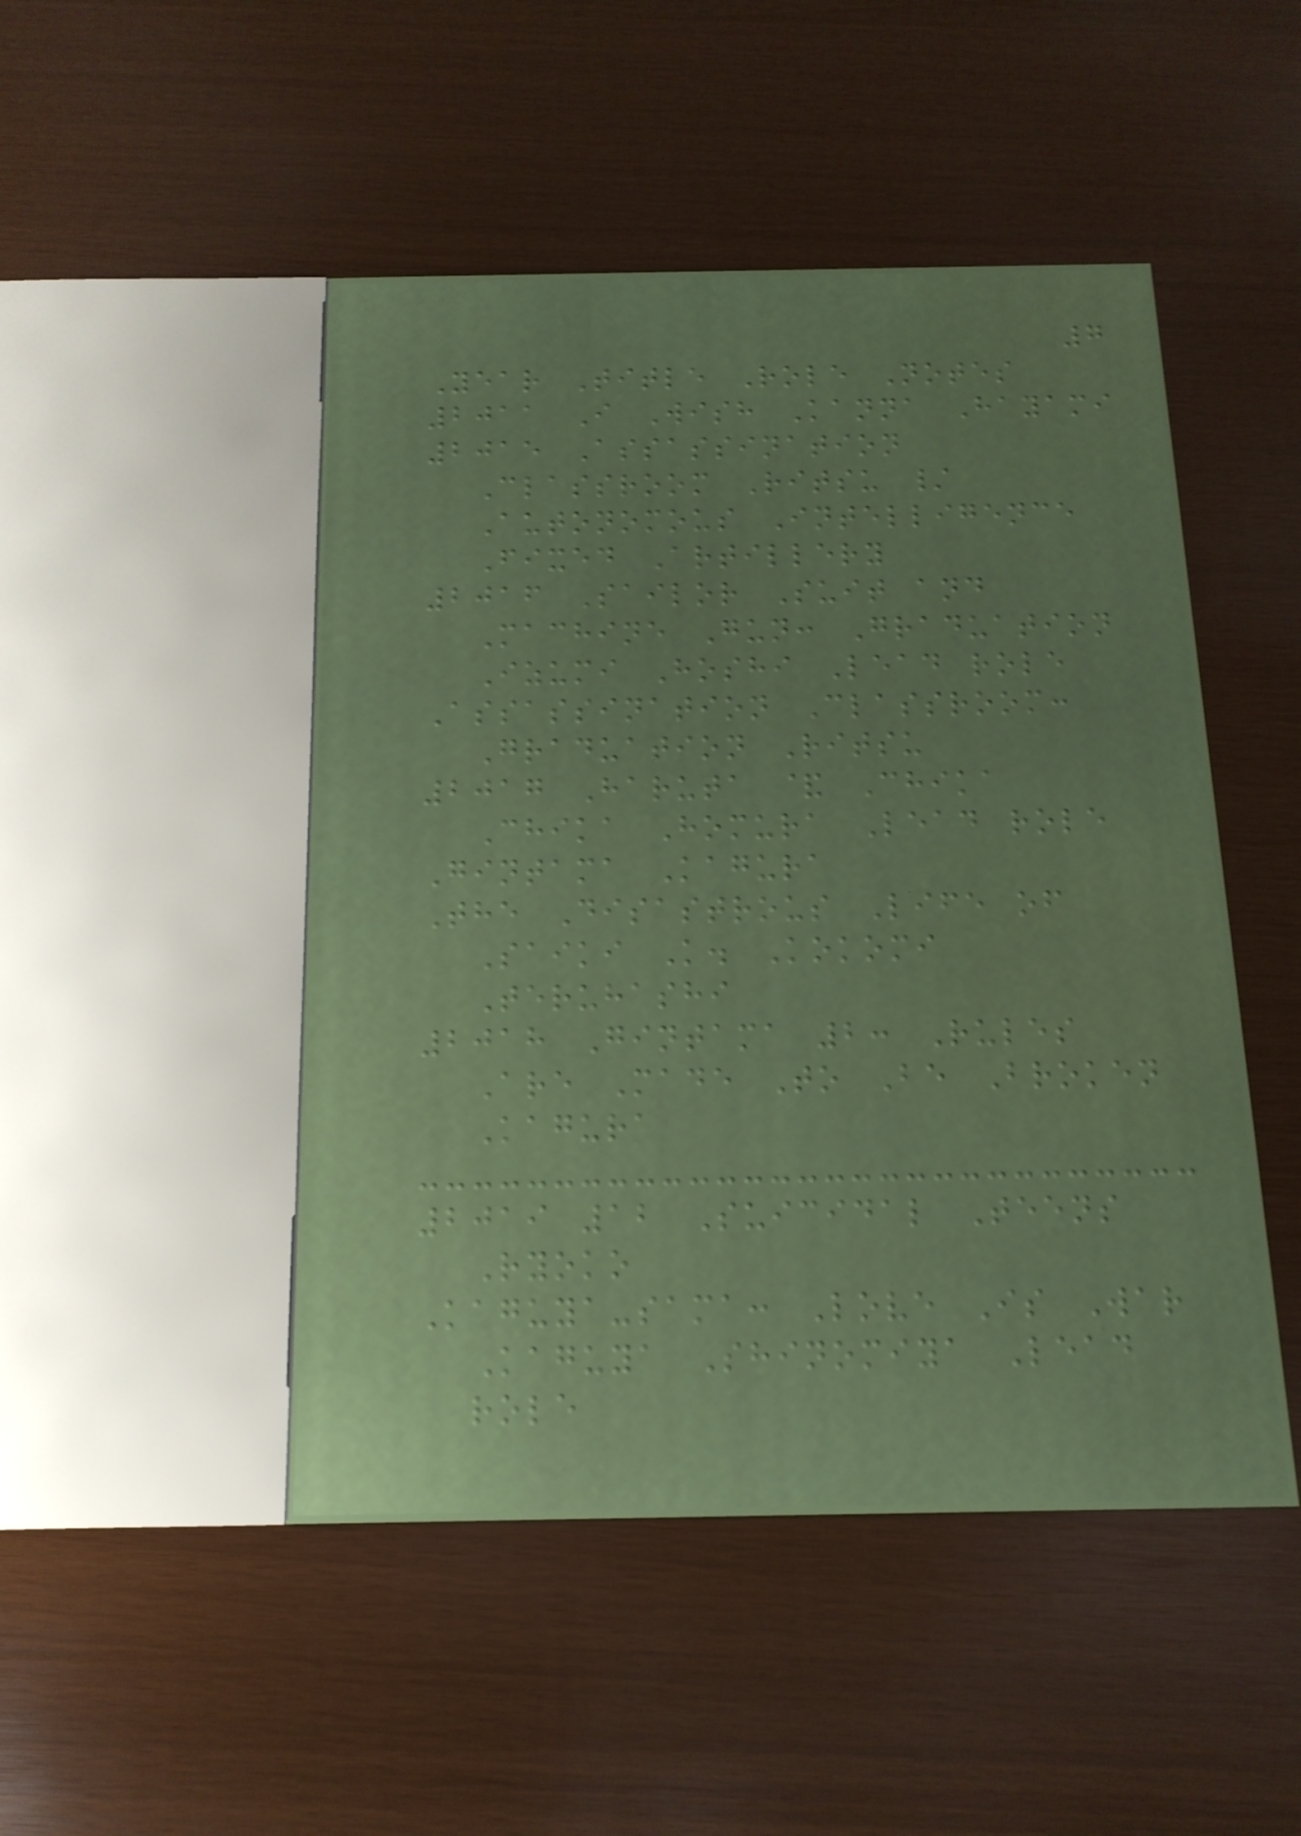7
Year Title Role Notes
2011 I Wish Kanna Hayami
2015 Assassination
Classroom Ritsu /
Autonomous Intelligence
Fixed Artillery
2016 Sailor Suit and
Machine Gun: Graduation
Izumi Hoshi Lead role
Assassination Classroom:
Graduation Ritsu
2017 Haruta & Chika
Chika Homura Lead role
Gintama Kagura
The Disastrous Life of
Saiki K. Kokomi
Teruhashi
2018 Gintama 2: Rules
Are Made To Be Broken
Kagura
2019 12 Suicidal Teens
Ryoko
Kaguya-sama: Love Is War
Kaguya Shinomiya Lead
role
